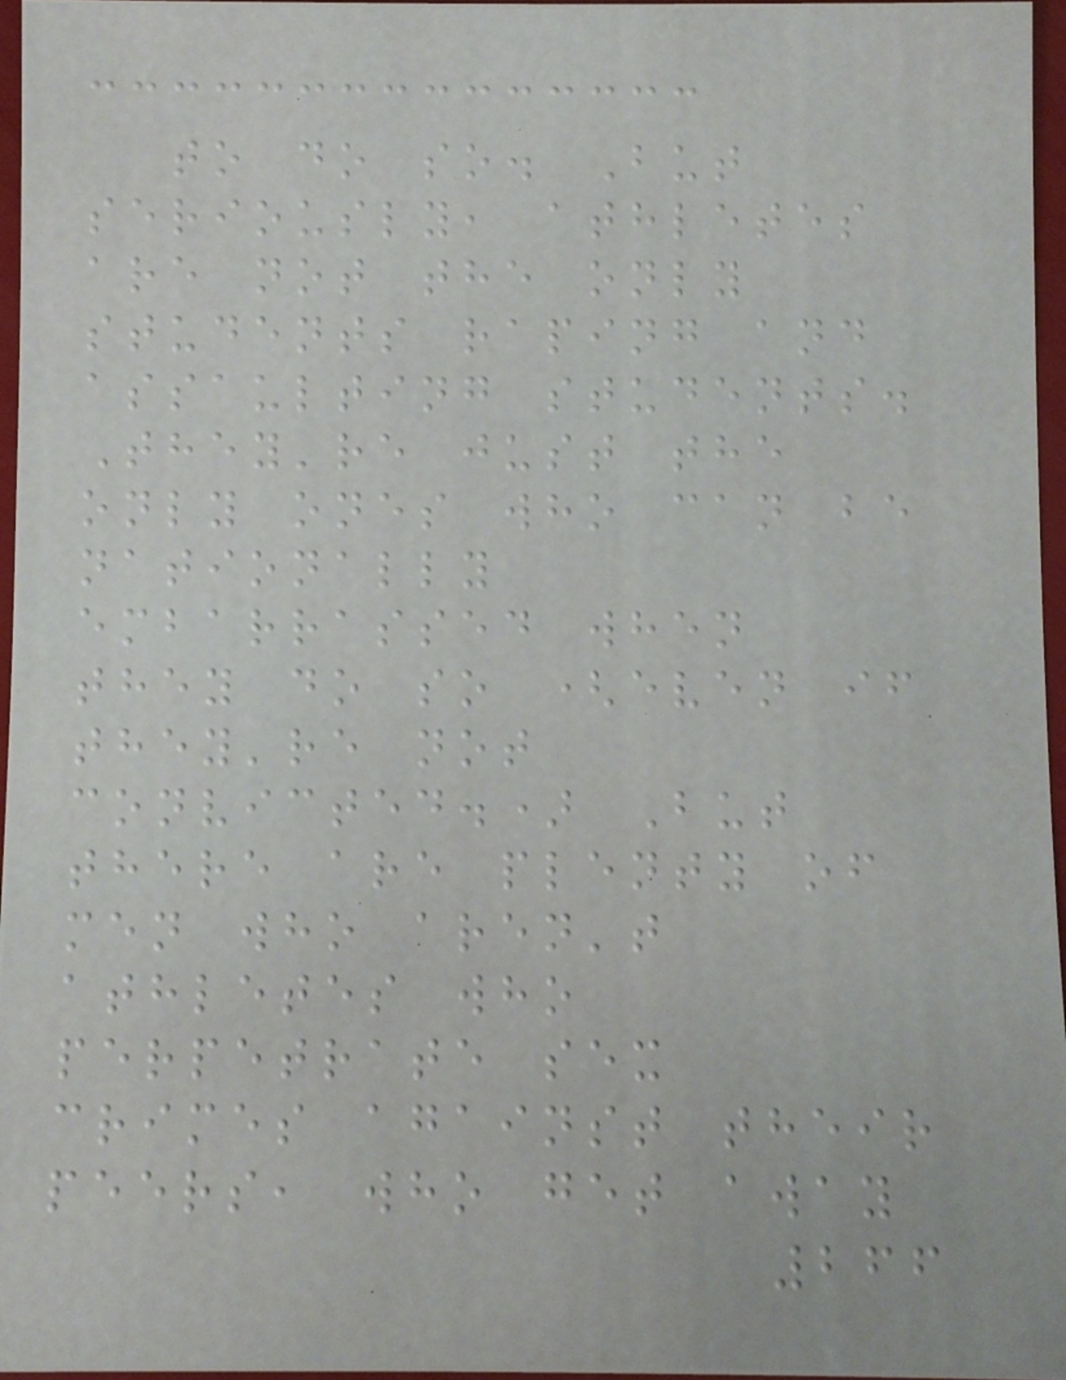to do so. But
seriously, athletes
are not the only
students raping and
assaulting students.
They're just the
only ones who can be
nationally
embarrassed when
they do so (even if
they're not
convicted.) But
there are plenty of
men who aren't
athletes who
perpetrate sex
crimes against their
peers, who get away
266
